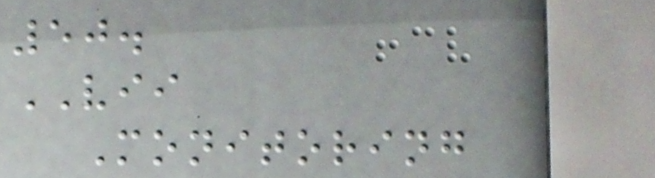50.
VII
Monitoring
